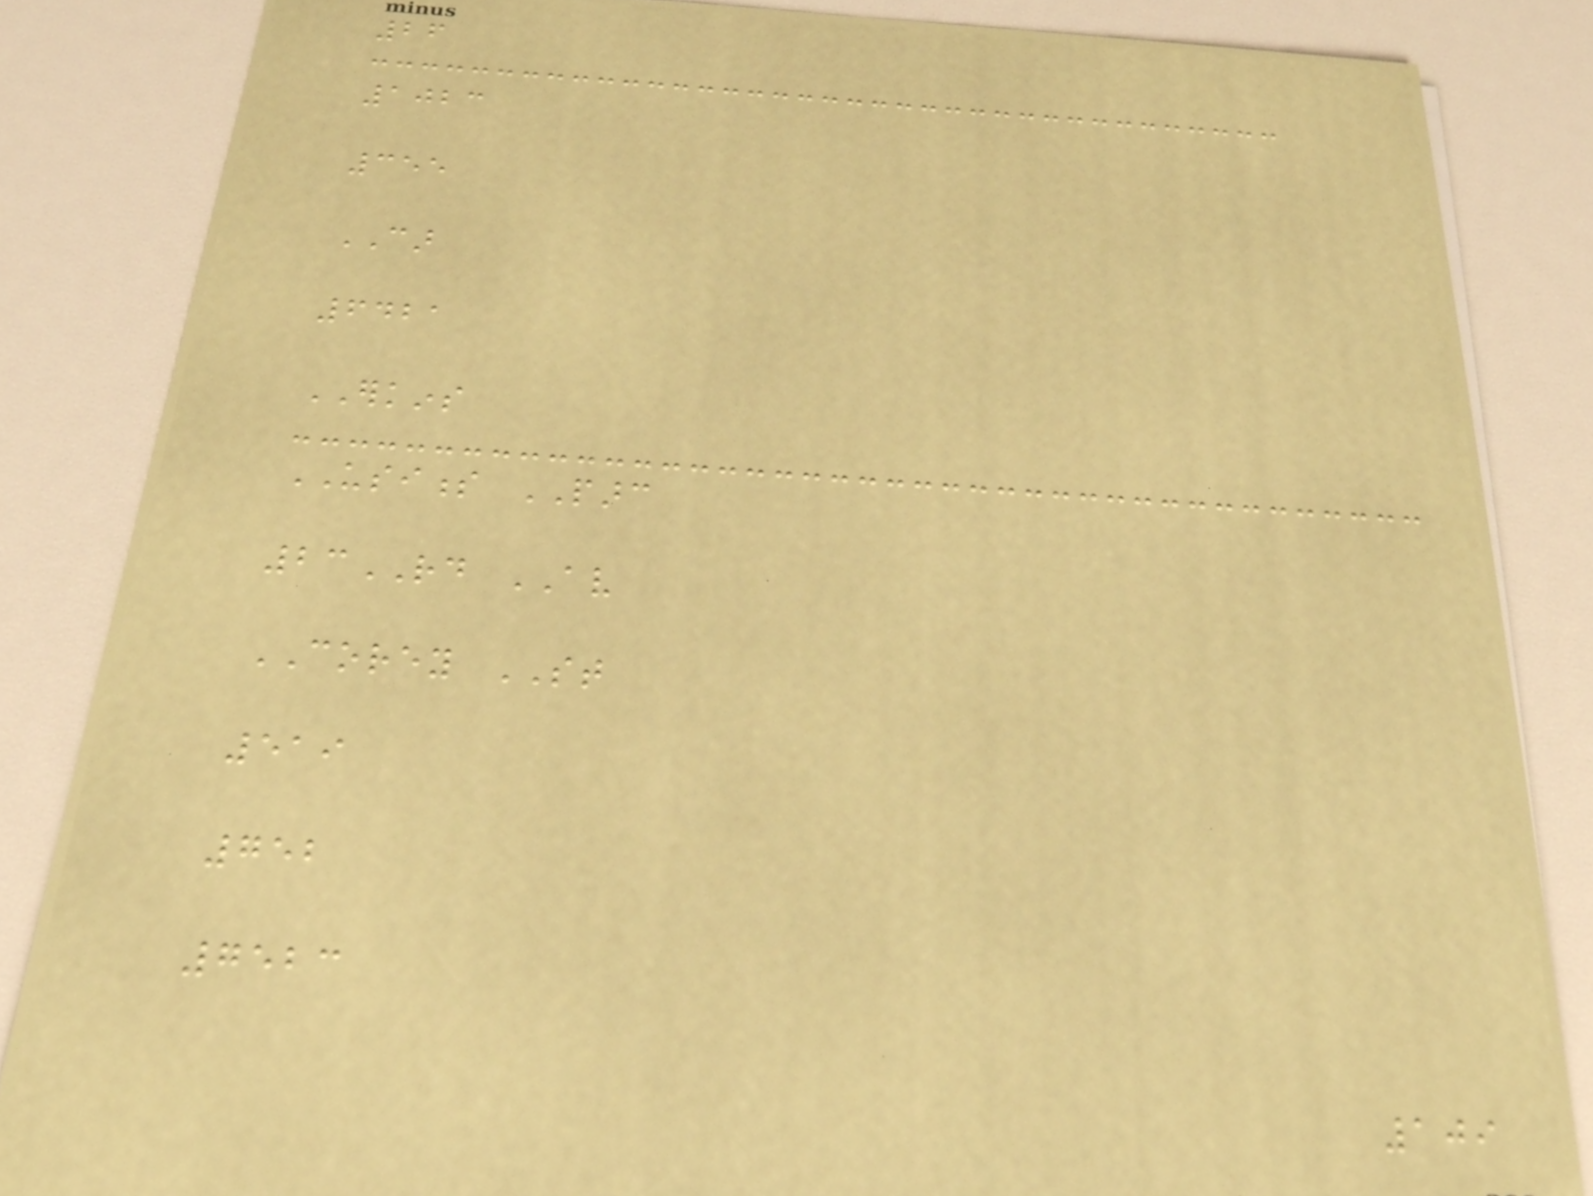26
1023
355
CAR
6421
ERKINS
USINESS PARC
23RD AV
COREY ST
519
752
7523
109
